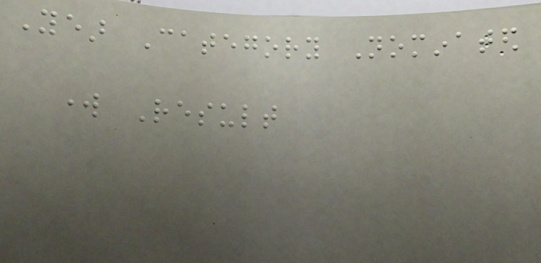Year Category Nominated
work Result
